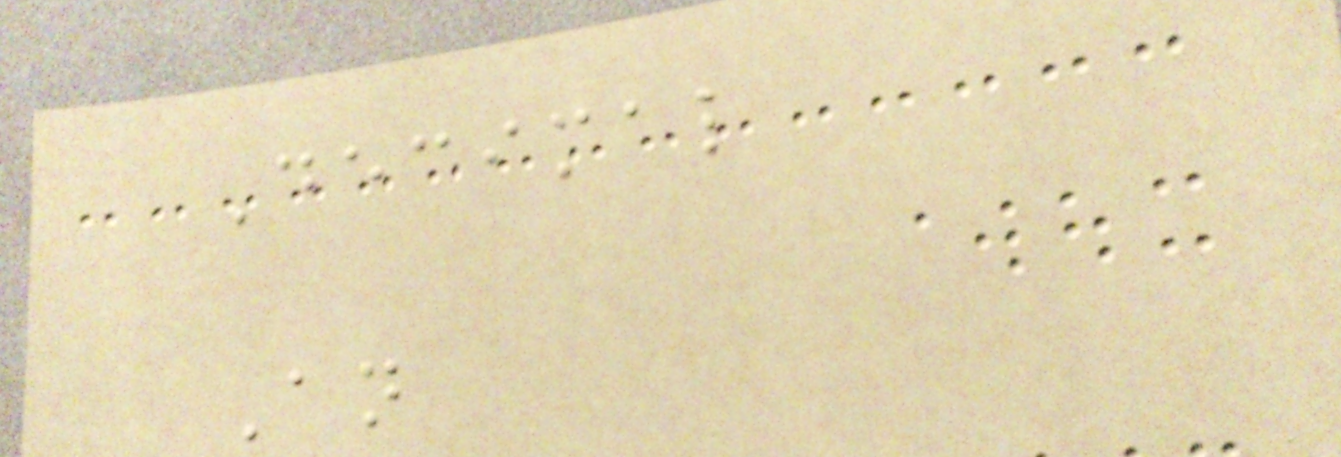Decimal
An
